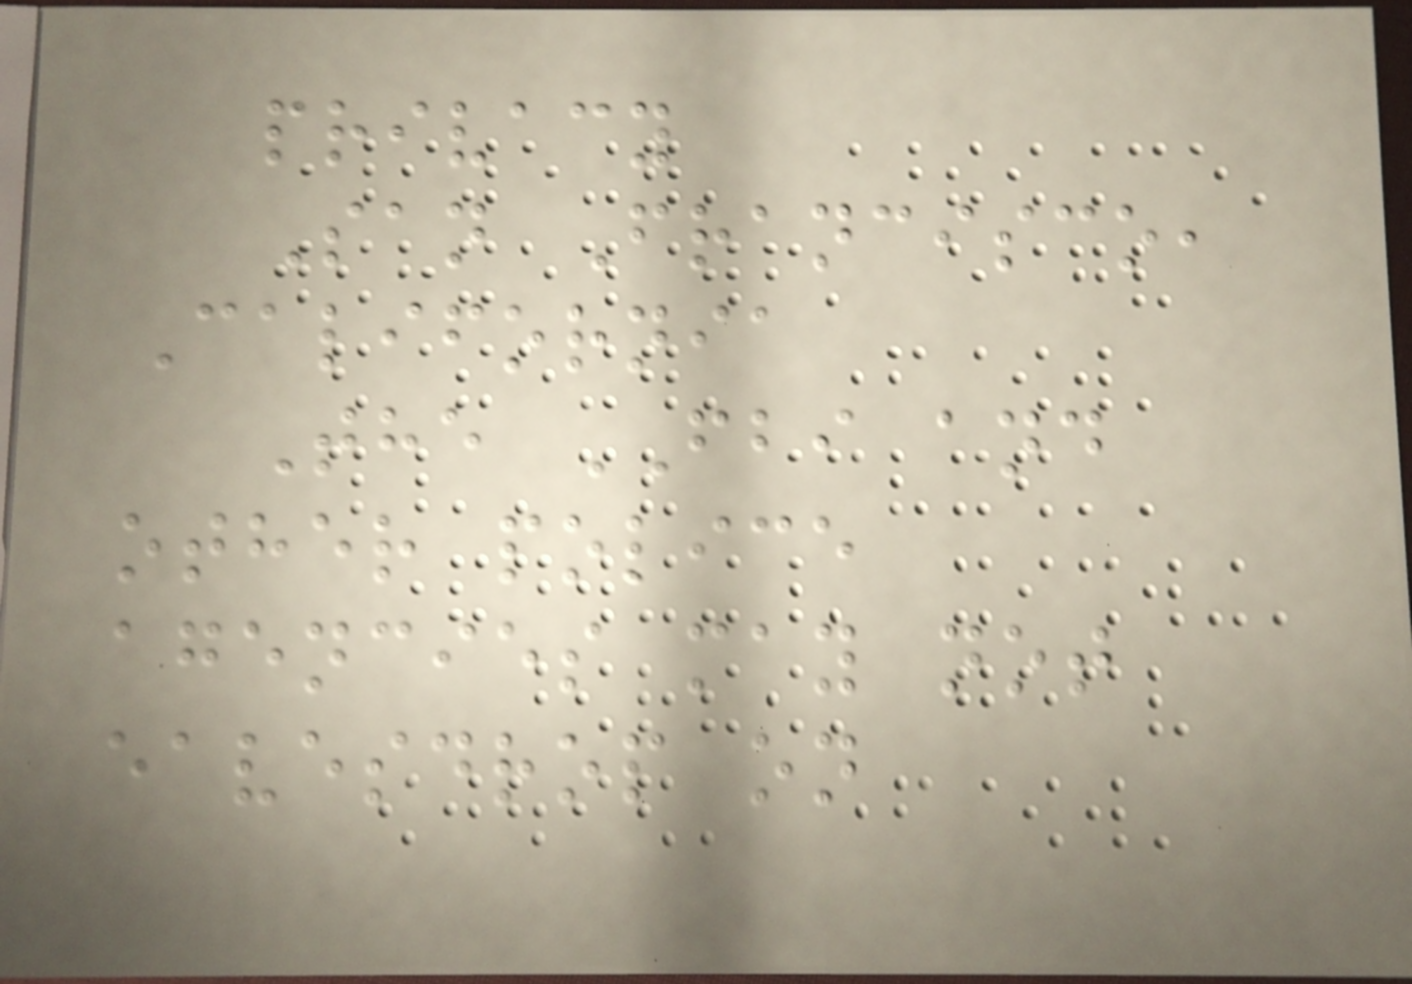privacy
San Francisco,
California
The FBI and
other police
agencies may not
eavesdrop on
